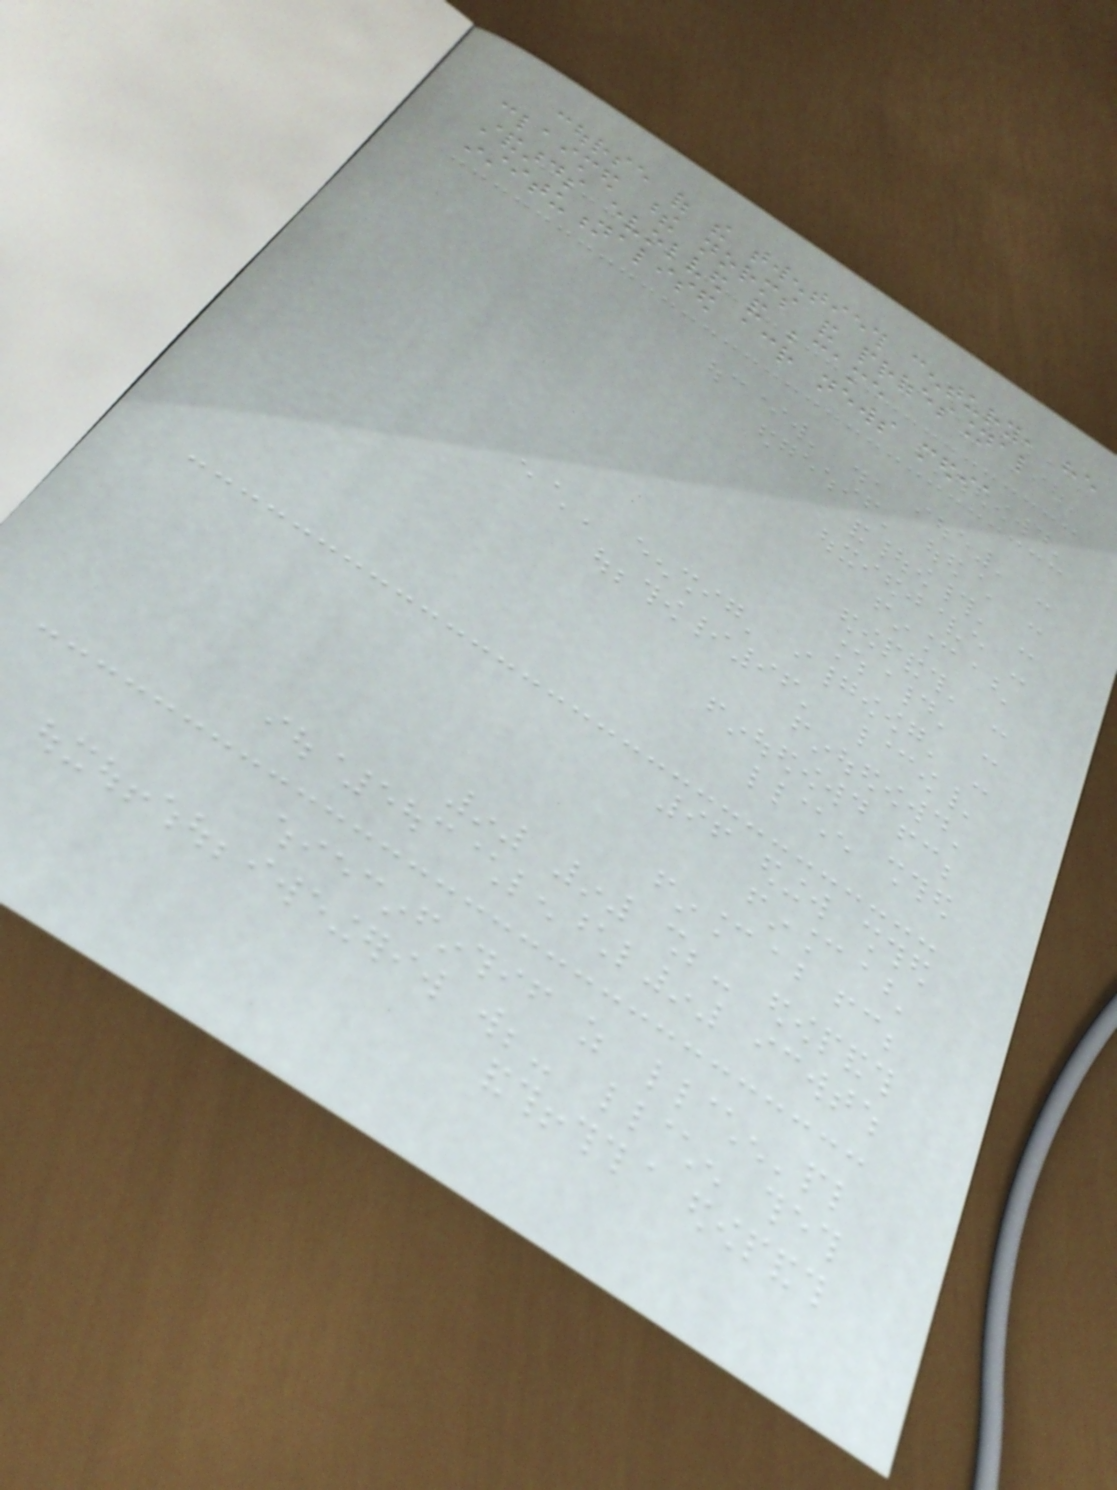course of the twentieth century, he
claimed these norms and professional
standards evolved and became
institutionalised across news media
